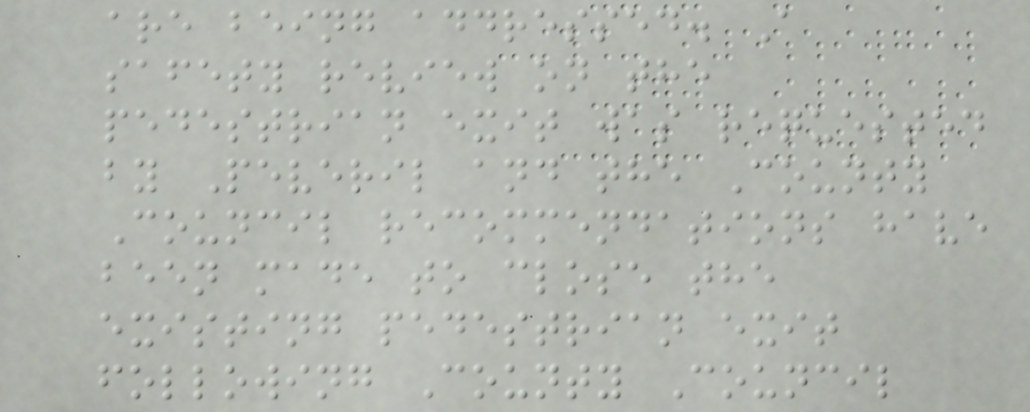are being addressed. A
safety review on the
pedestrian exit was requested
by Peveril and the County
Council recommendations have
been made to close the
existing pedestrian exit
following County Council
